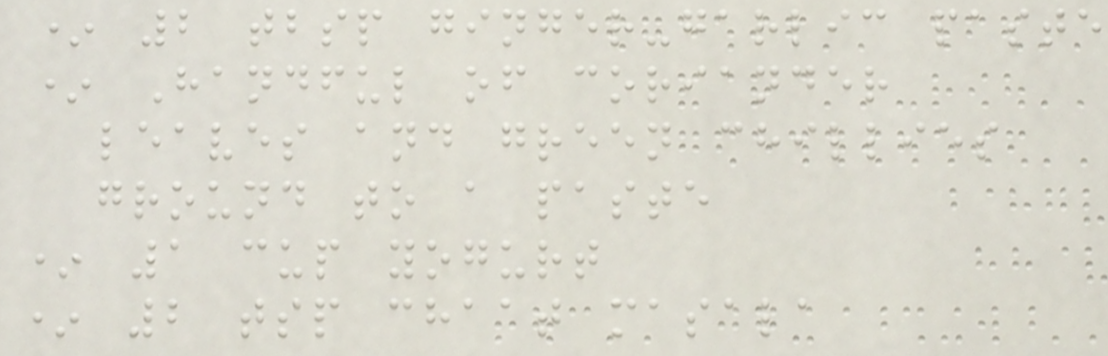* 2 tbsp ginger-garlic paste
* Handful of coriander
leaves and green chillies
ground to a paste
* 1 cup yogurt
* 2 tsp chaat masala
